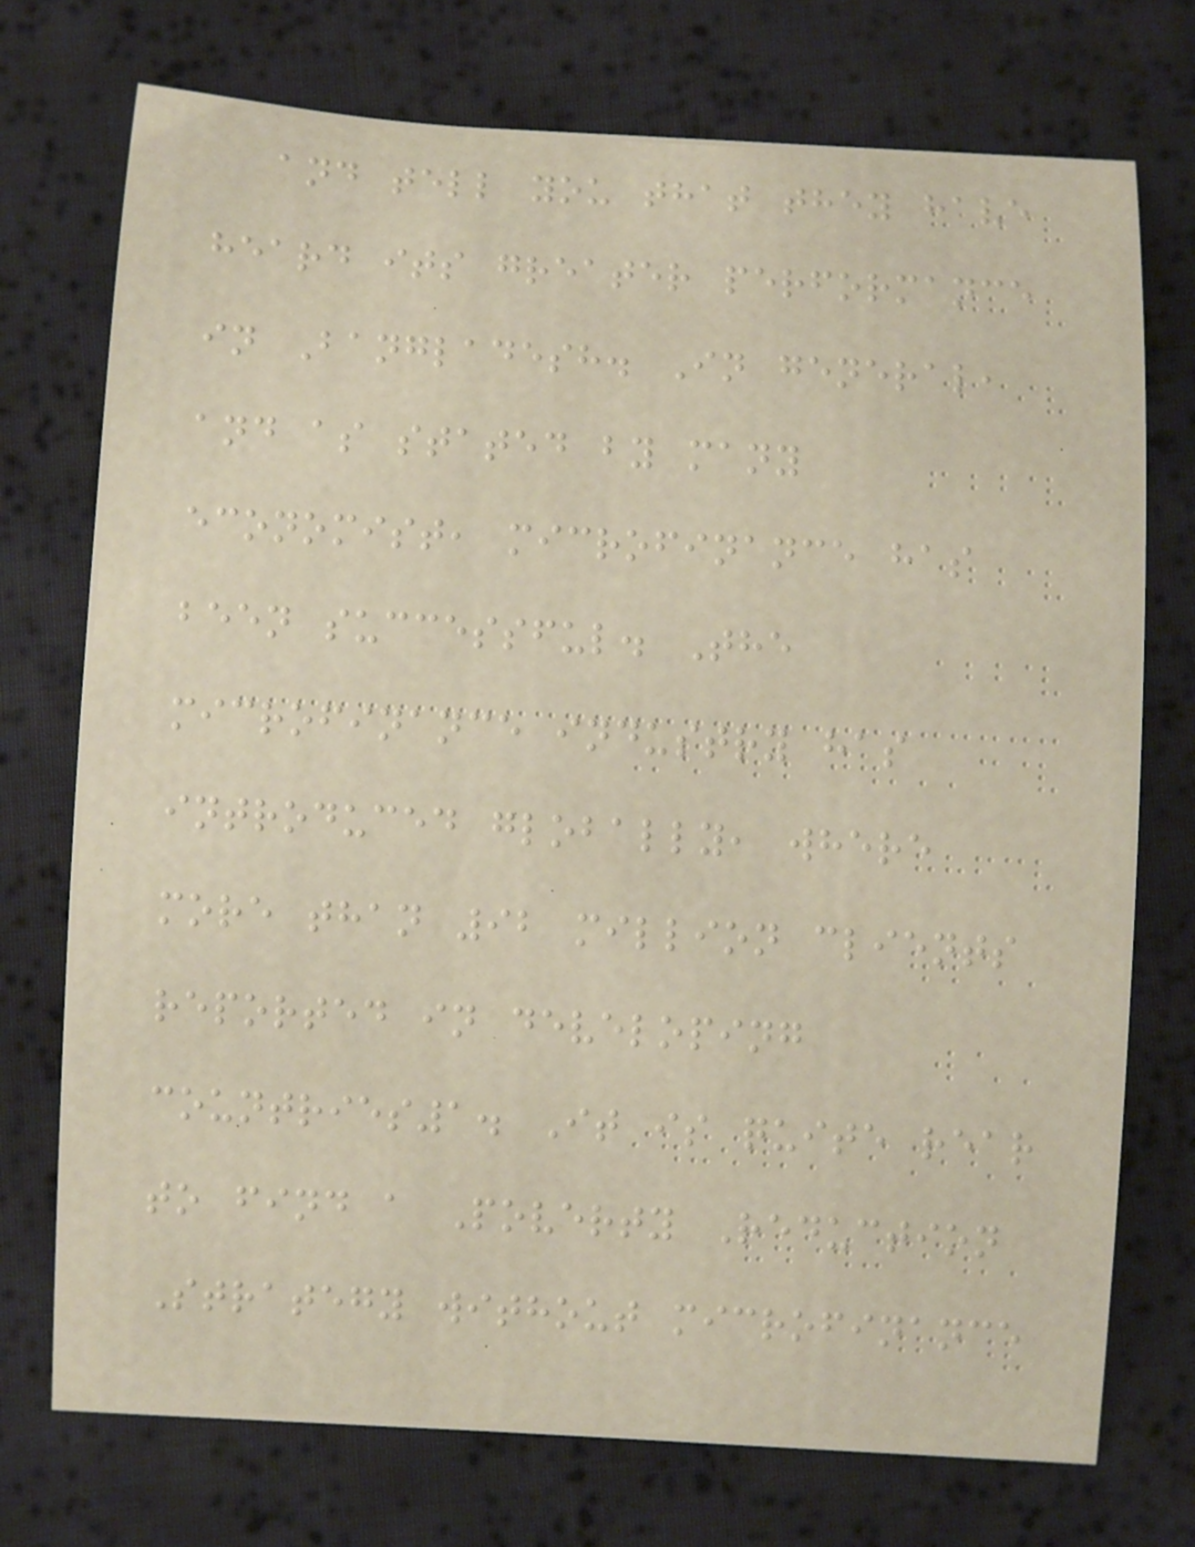and tell you that they have
heard its greater performance
in Bangladesh. In general,
and as stated by many
economist, microfinance has
been successful. The
microfinance industry has
introduced globally, where
more than 92 million clients
reported in developing
countries1. It is quite rear
to find a Poverty Reduction
Strategy without microfinance
